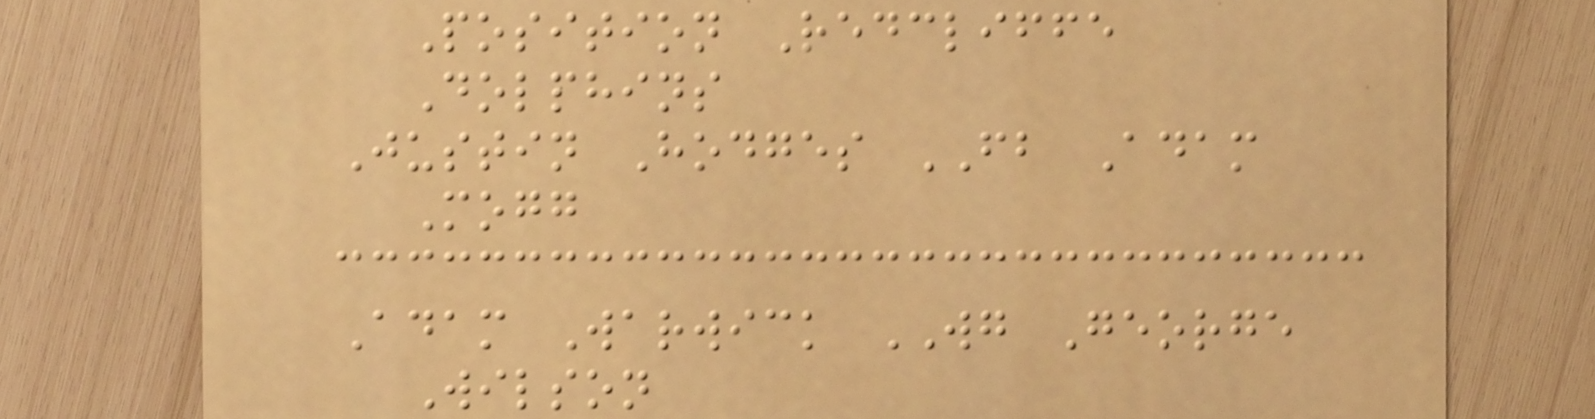Position Redcliffe
Dolphins
Justin Hodges FB Adam
Mogg
Adam Warwick WG George
Wilson
